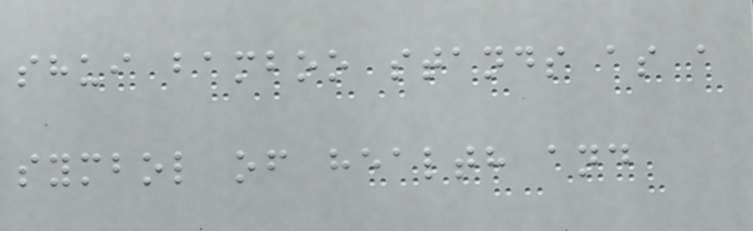shui bamboo stands as a
symbol of health and
